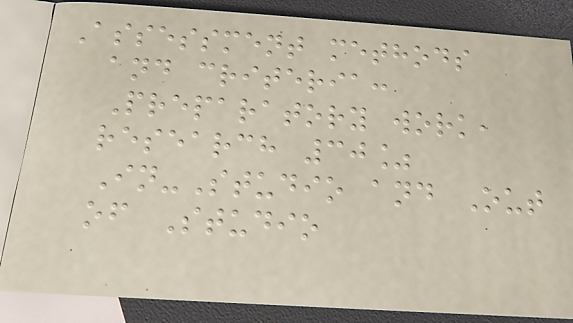Assessment methods
and criteria:
Preparatory work,
research 30%
In-Studio and Out
of Studio
